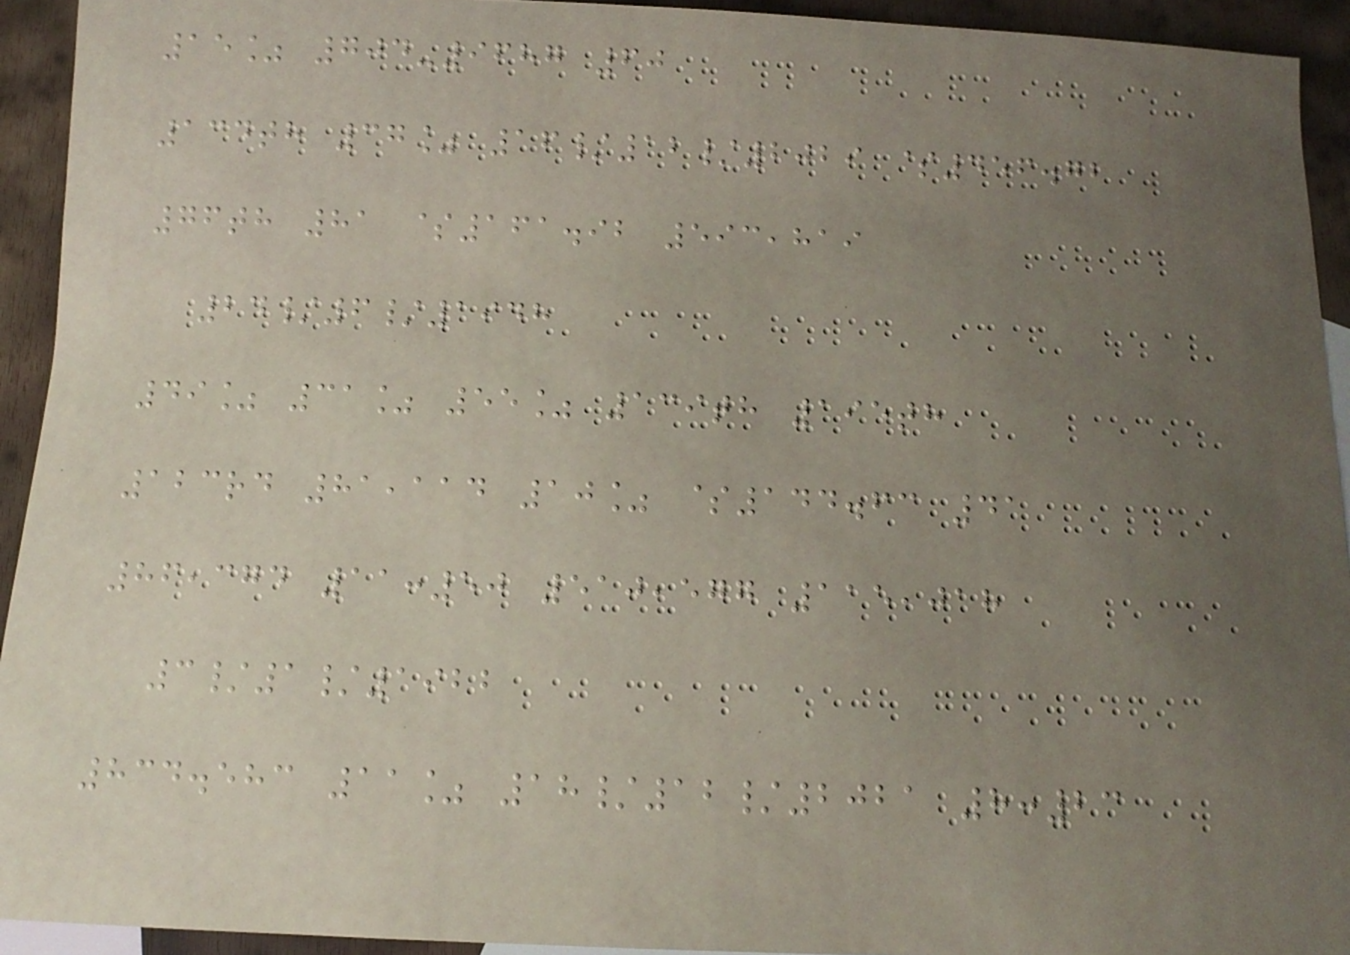15% 704-9687 60
134th 37% 16/12/2029 $456.72
76th 81 $161.92 593,819
24/6/1948
49% 31% 55% 139th 195th
123rd 81,114 10% $144.63 41
86,374 11:50 510,577 115,018
3/1/1922
834.583 11% 18/12/2021 8:23
